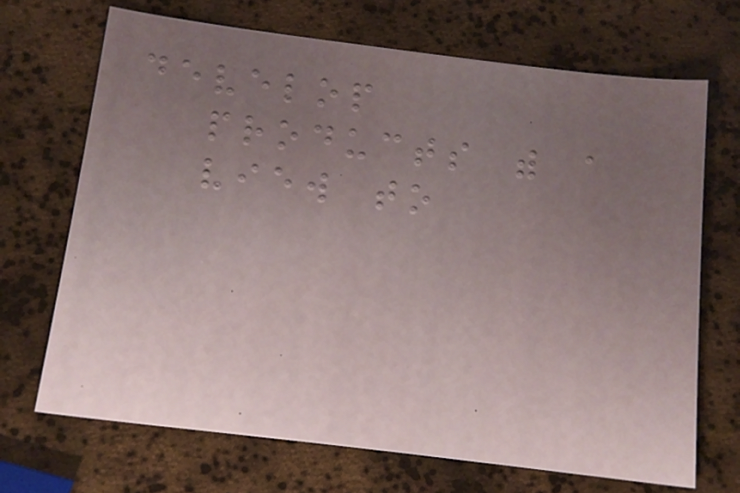develop
products with a
view to
